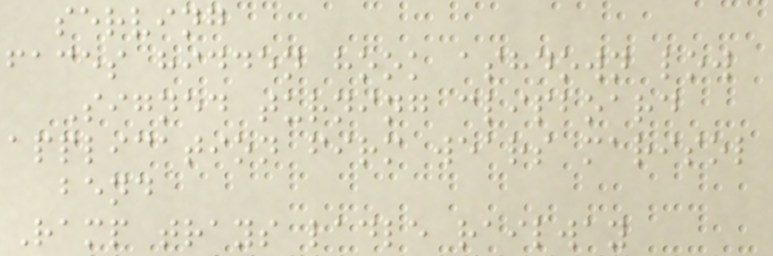serving
faces hidden hook ashdown low
Signed turning clipboard
application firm wears marisol
bend
Ramp trays ladle railway
